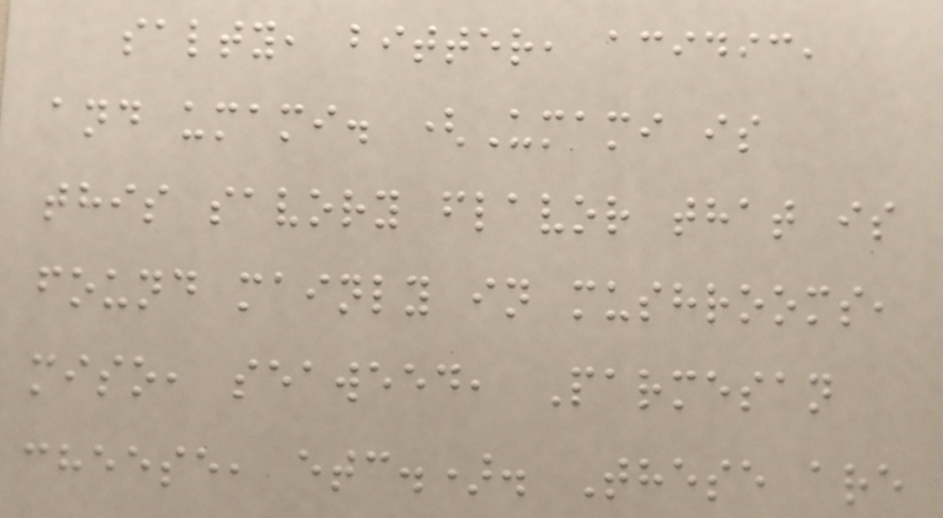salty, bitter, acidic,
and umami. (Umami is
this savory flavor that is
found mainly in mushrooms,
miso, seaweed, Parmesan
cheese, etc.). These are
